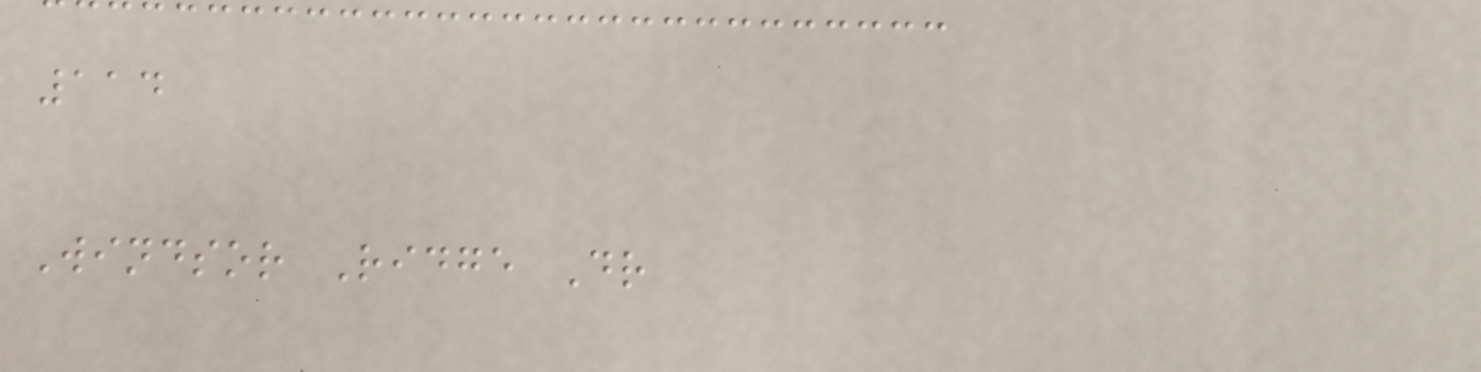114
Windsor Ridge Dr
